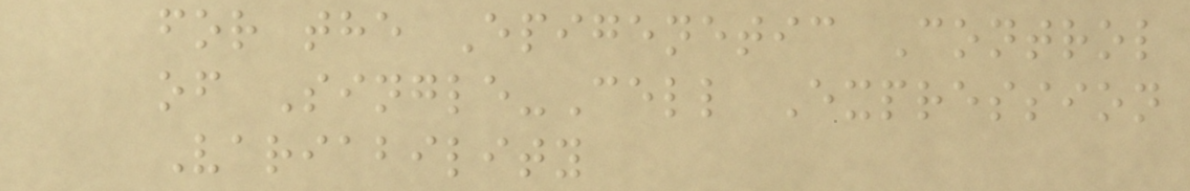for the Epigenetic Control
of Single-Cell Expression
Variability
